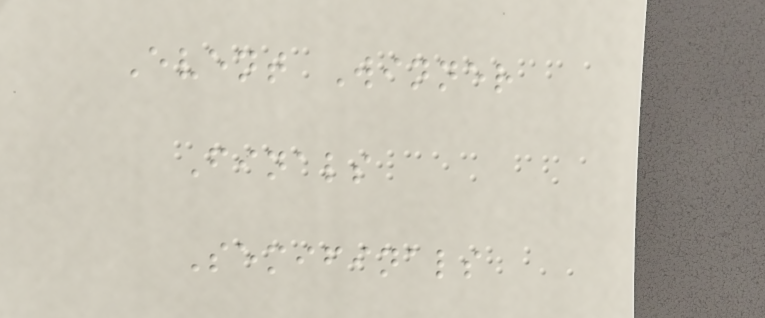Event Winner
Finals
Semifinals
